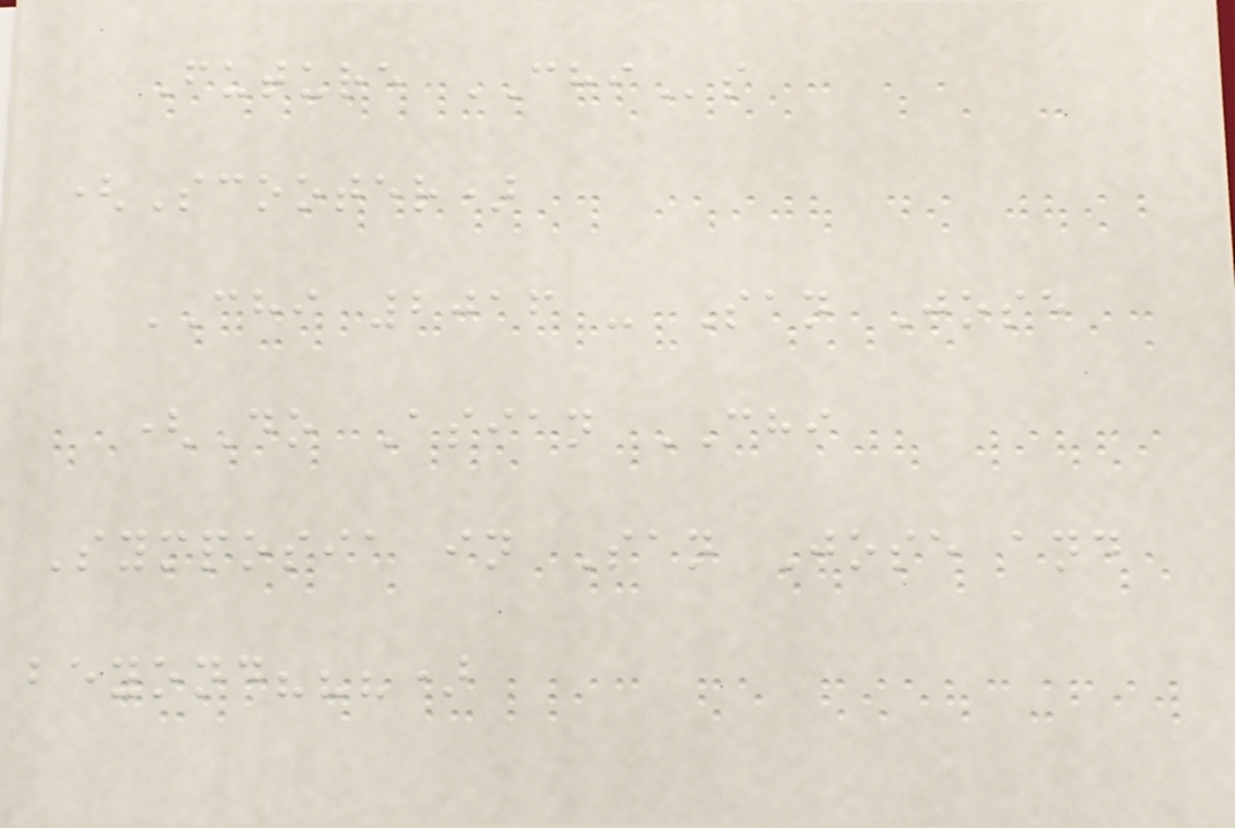Future CHIs
(Scooter)
CHI 2016 - San Jose
(Do Asian CHI
Symposia in San Jose and
beyond???)
